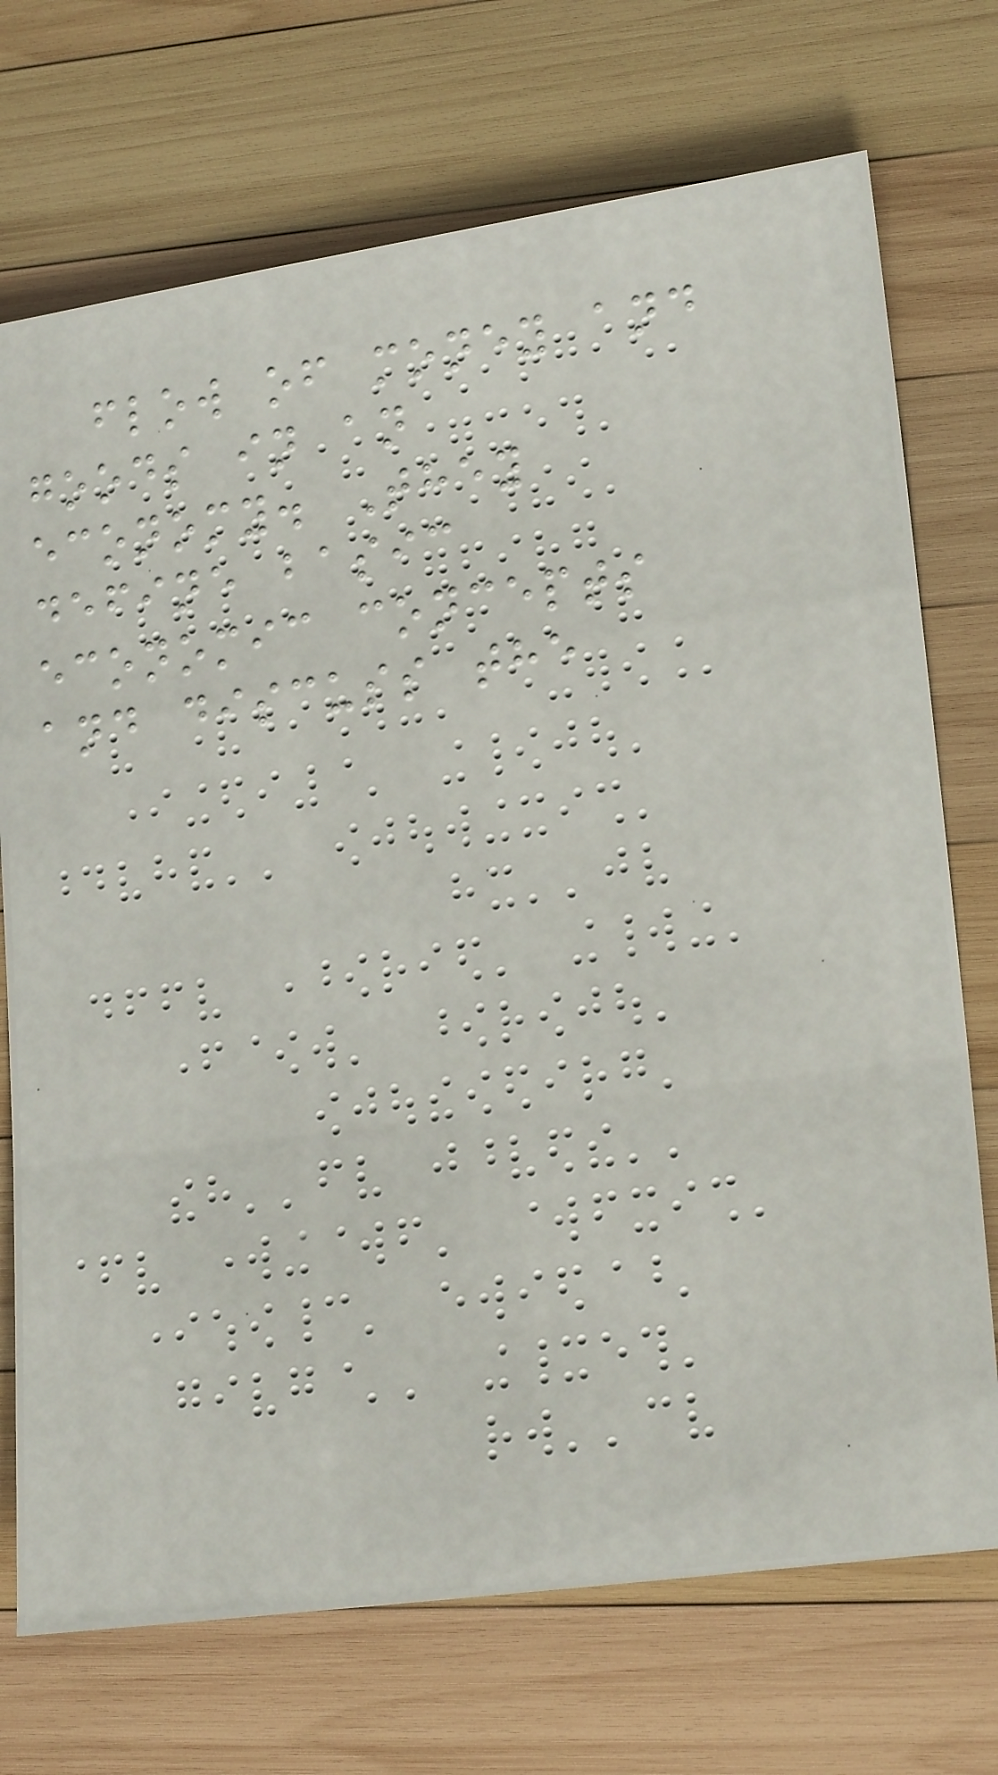flow of money and
goods in an
economy. They
define basic
economic concepts
and discuss the
